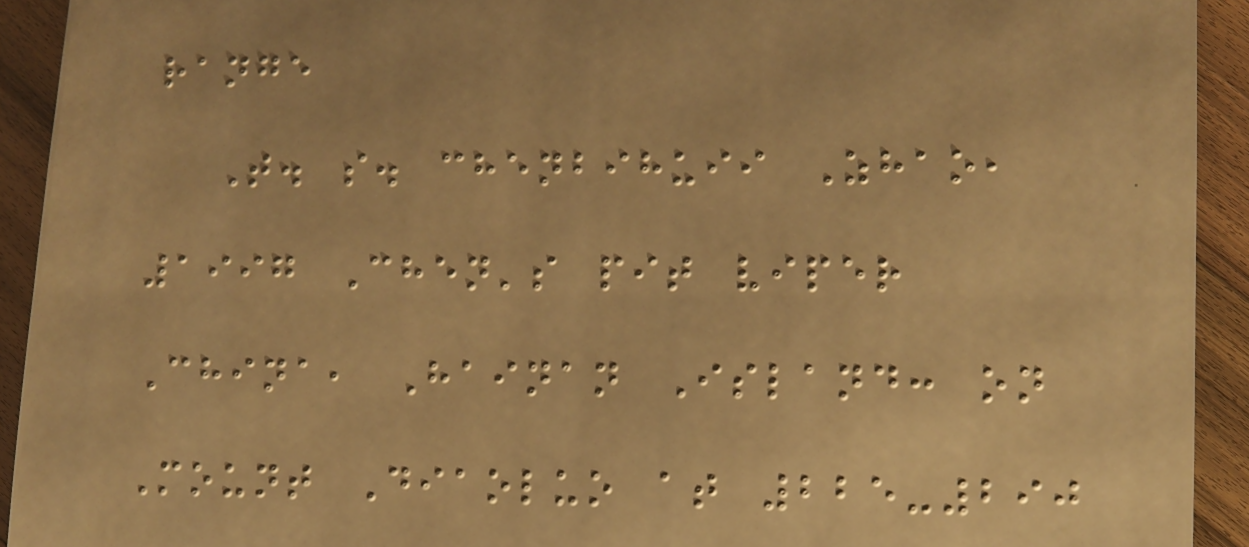range
T. s. chenbihuii Zhao,
1997 Chen's pit viper
China, Hainan Island: on
Mount Diaoluo at 225-290
